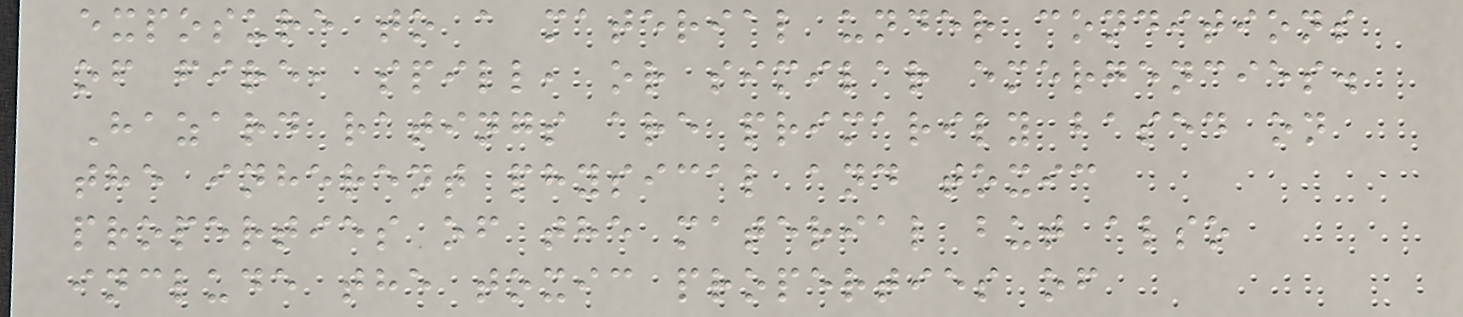exposure to a material under conditions
of fire, spill, or similar emergencies.
Hazard ratings are primarily based on
the inherent physical and toxic
properties of the material but also
include the toxic properties of
